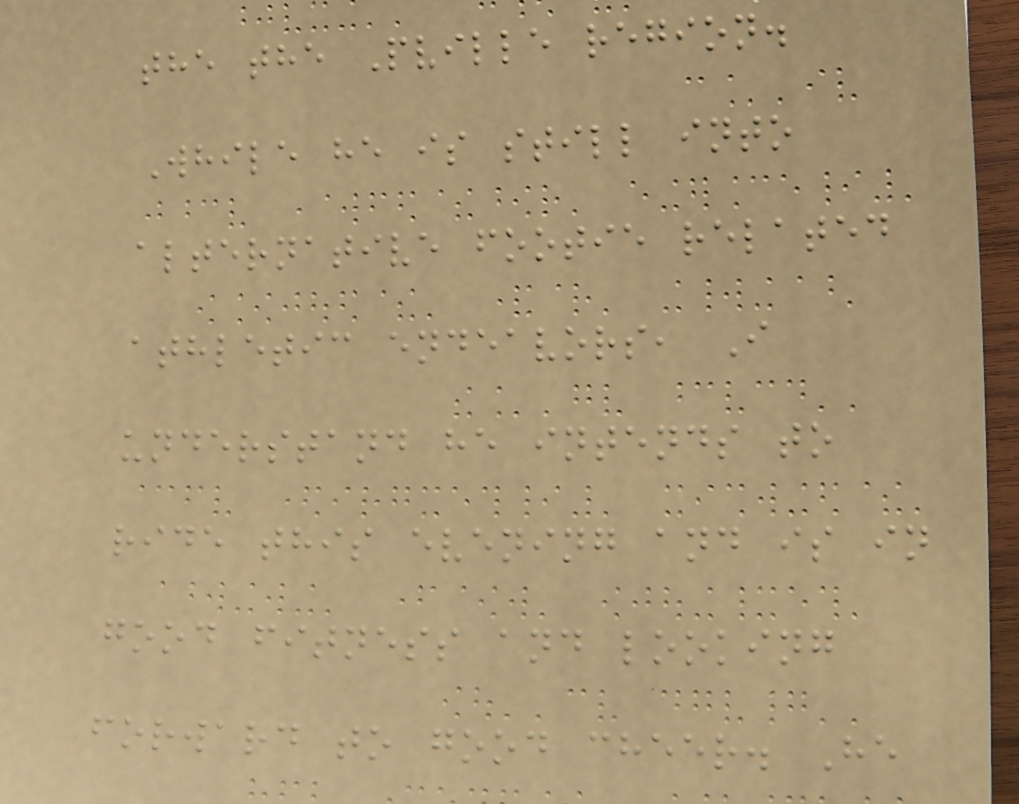the the Pville region.
While he is still into
alternative footie related
athletic endeavors, I
understand he intends to
ride this evening and is in
good fitness and looking
forward to good cheer. He
